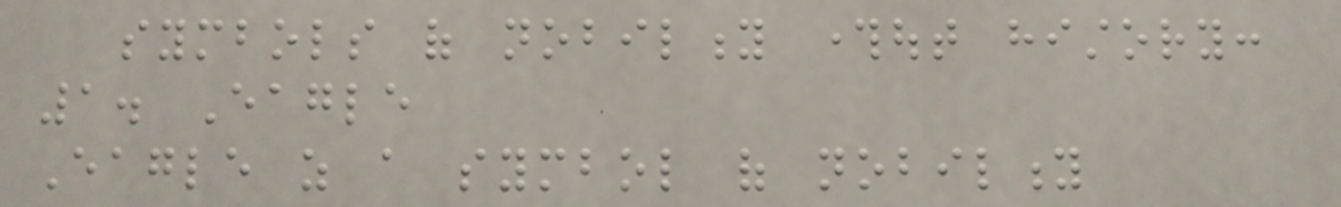symbols of nobility throughout history:
1. Eagle
Eagle as a symbol of nobility
